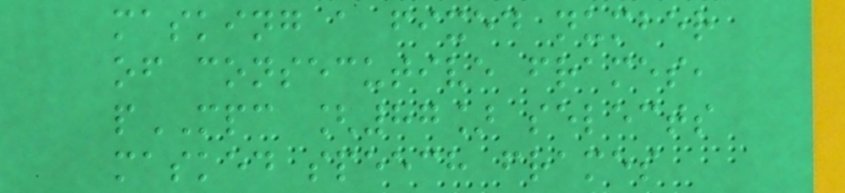masking a fixed number
of consecutive frames,
pMPC [87] selects
masked speech frames
